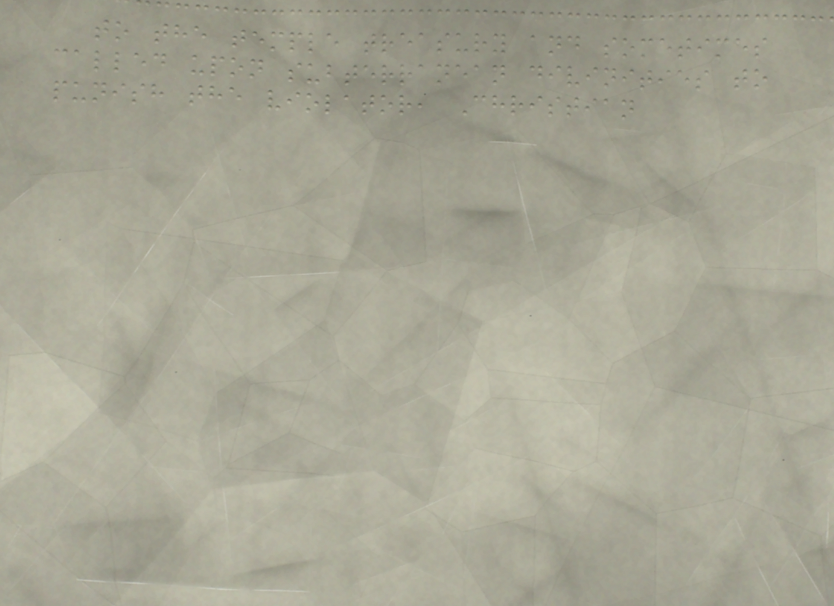to the temple treasury and sometimes
called upon subterranean divinities to
punish the violator, Christian
